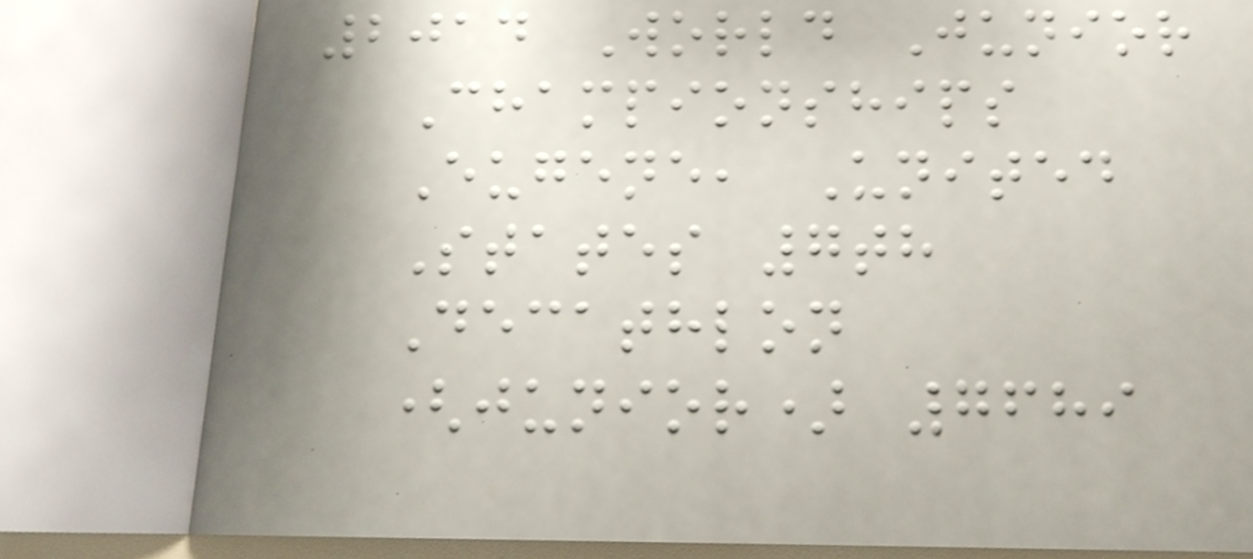2014 World Junior
Championships
Eugene, United
States 7th
Decathlon
(junior) 7689
